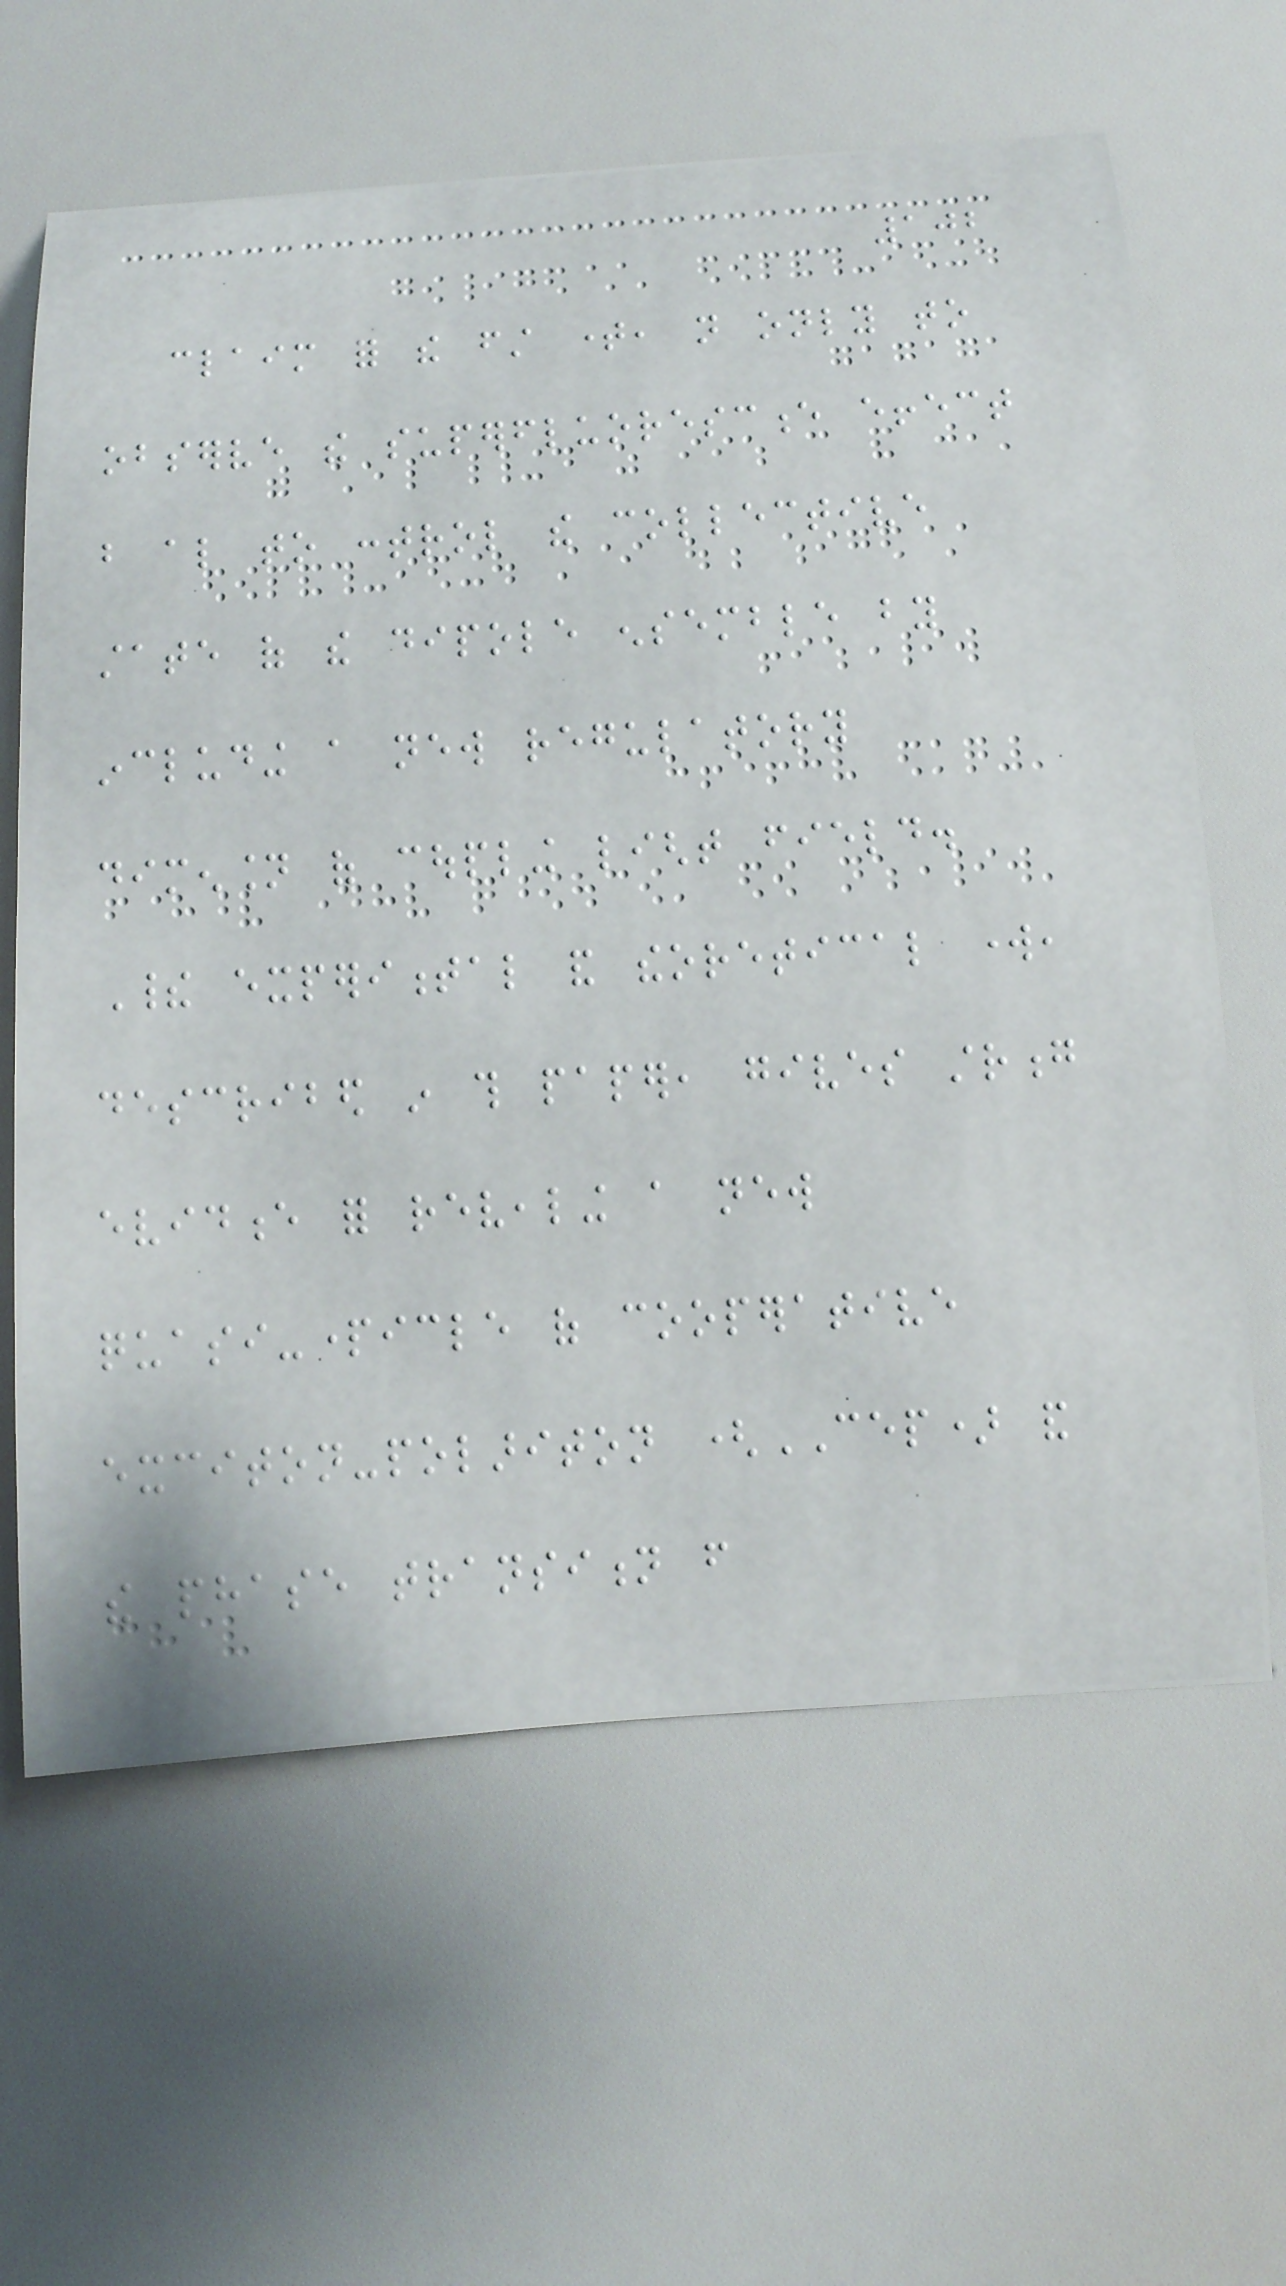102
claim for the first time, not only to
observe the superfluorescence effect
but also to control the collective
state of the dipole ensemble by
including a new regulatory
dimension of coupling light field.
Their experimental and theoretical work,
described in this paper, gives strong
evidence for revealing a new
quasi-particle of cooperative
exciton-polariton (CEP) and
the phase transition from
